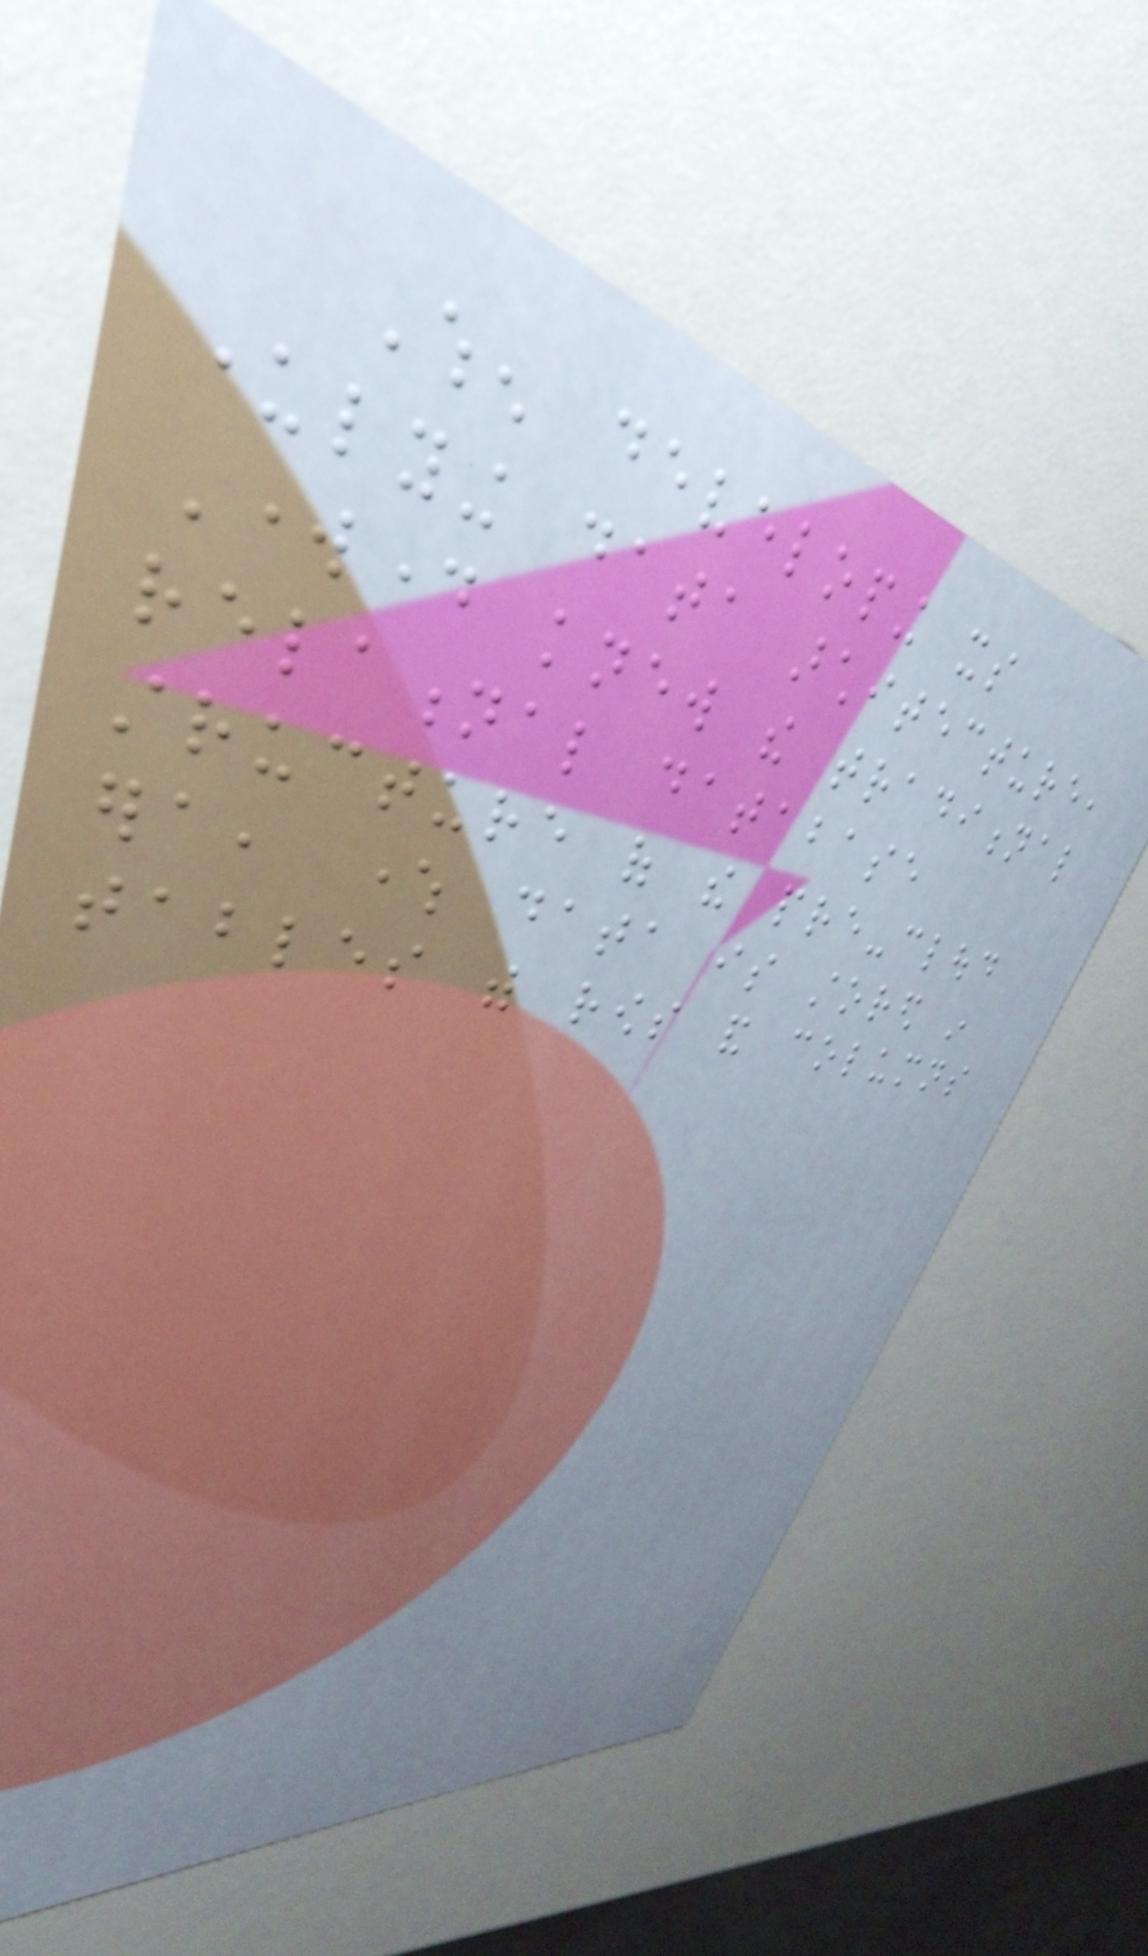When developing its
underlying data architecture,
Workday knew the traditional
relational database
structure of the pre-cloud
era, where data is stored in
tables with rows and columns
